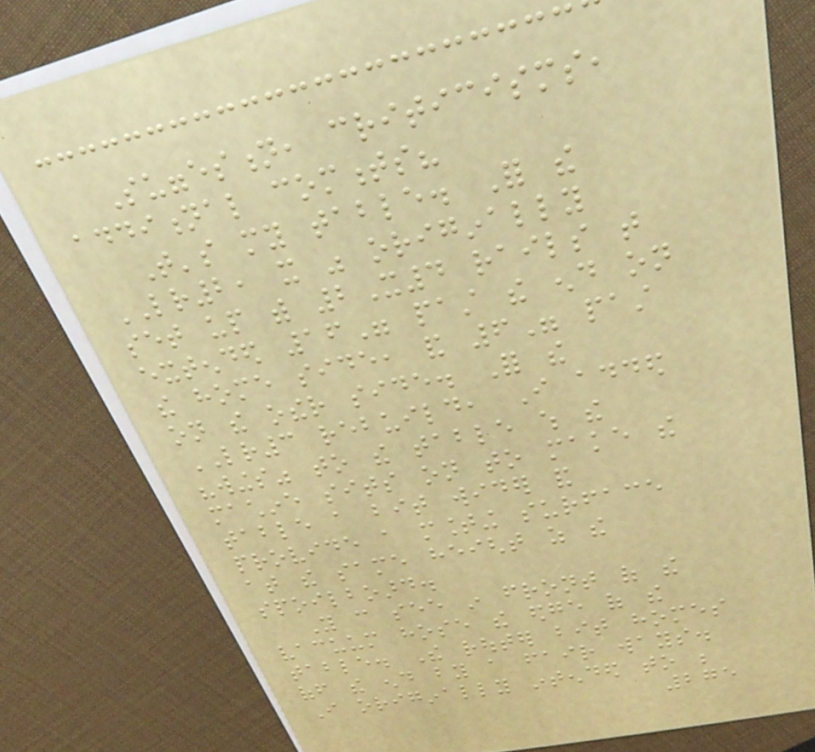Suggestion, criticisms,
additional comments?
That's my table. For the
LR2, it was originally
set up with 2X4 rails that
extended 16" past the end on
the home side, and 6" past
on the other side. For the
LR3 rebuild, I added
"wings" to the table which the
machine sits on to make the
table a bit wider and
provide a mounting surface
at the same height as the
spoilboard.
You can see in front of the
vacuum hose the edge of the
table. The router bit homes
off the end by a fair ways.
I originally intended to be
275
